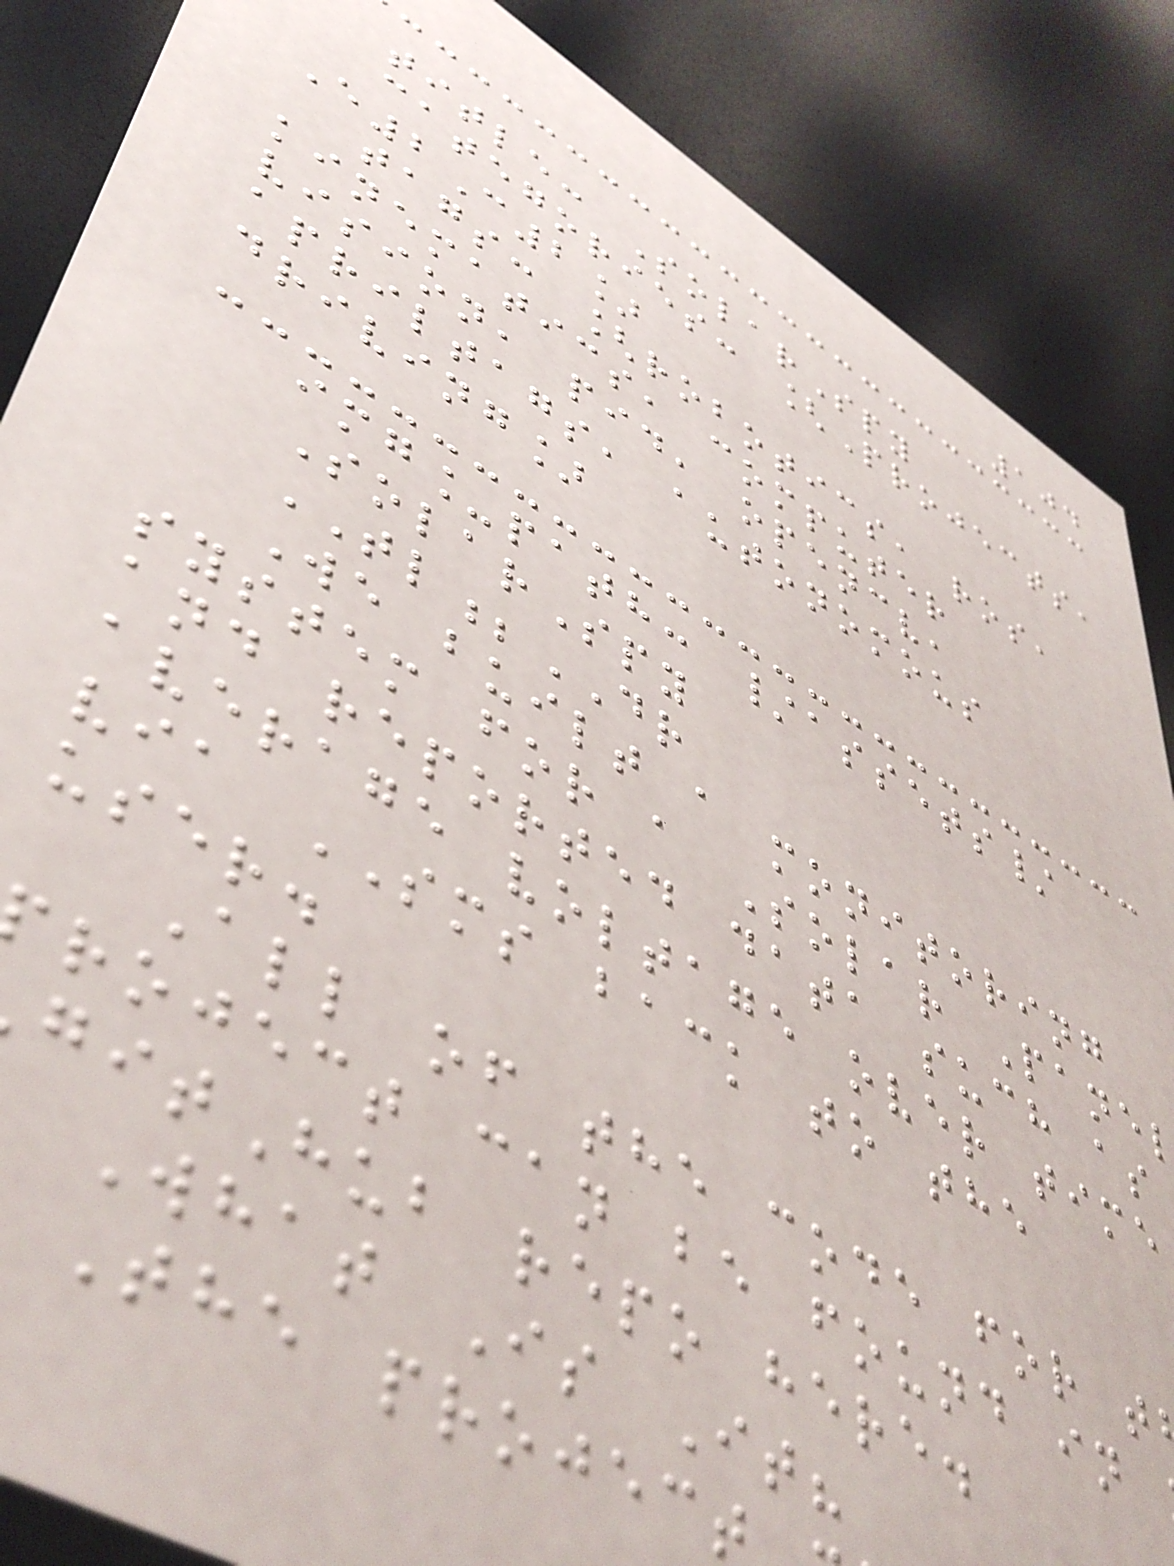104
title: SolarSpy
categories: [Projects,
E2C2]
tags: [robotics, ros,
kinematics, computer
vision, pid, opencv,
apriltags, autonomous
driving]
img_path: /assets/
SolarSpy
TL;DR
We built a monitoring
system for a Solar Pane
and reported data such as
average voltage over time
via SMS back to the
user.
All of the code for t
roject can be found in
itHub repo here.
What Is It?
The project
